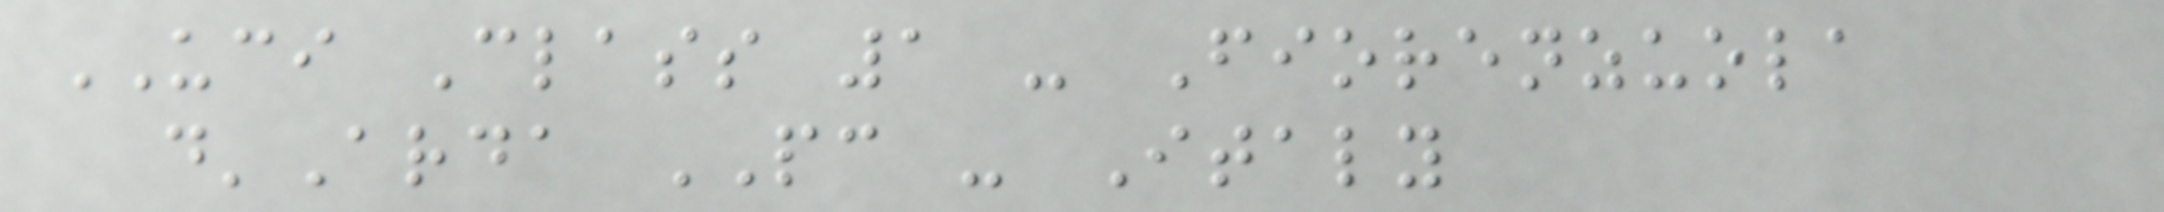UCI Class 1 - Fiorenzuola
d'Arda PC - Italy
